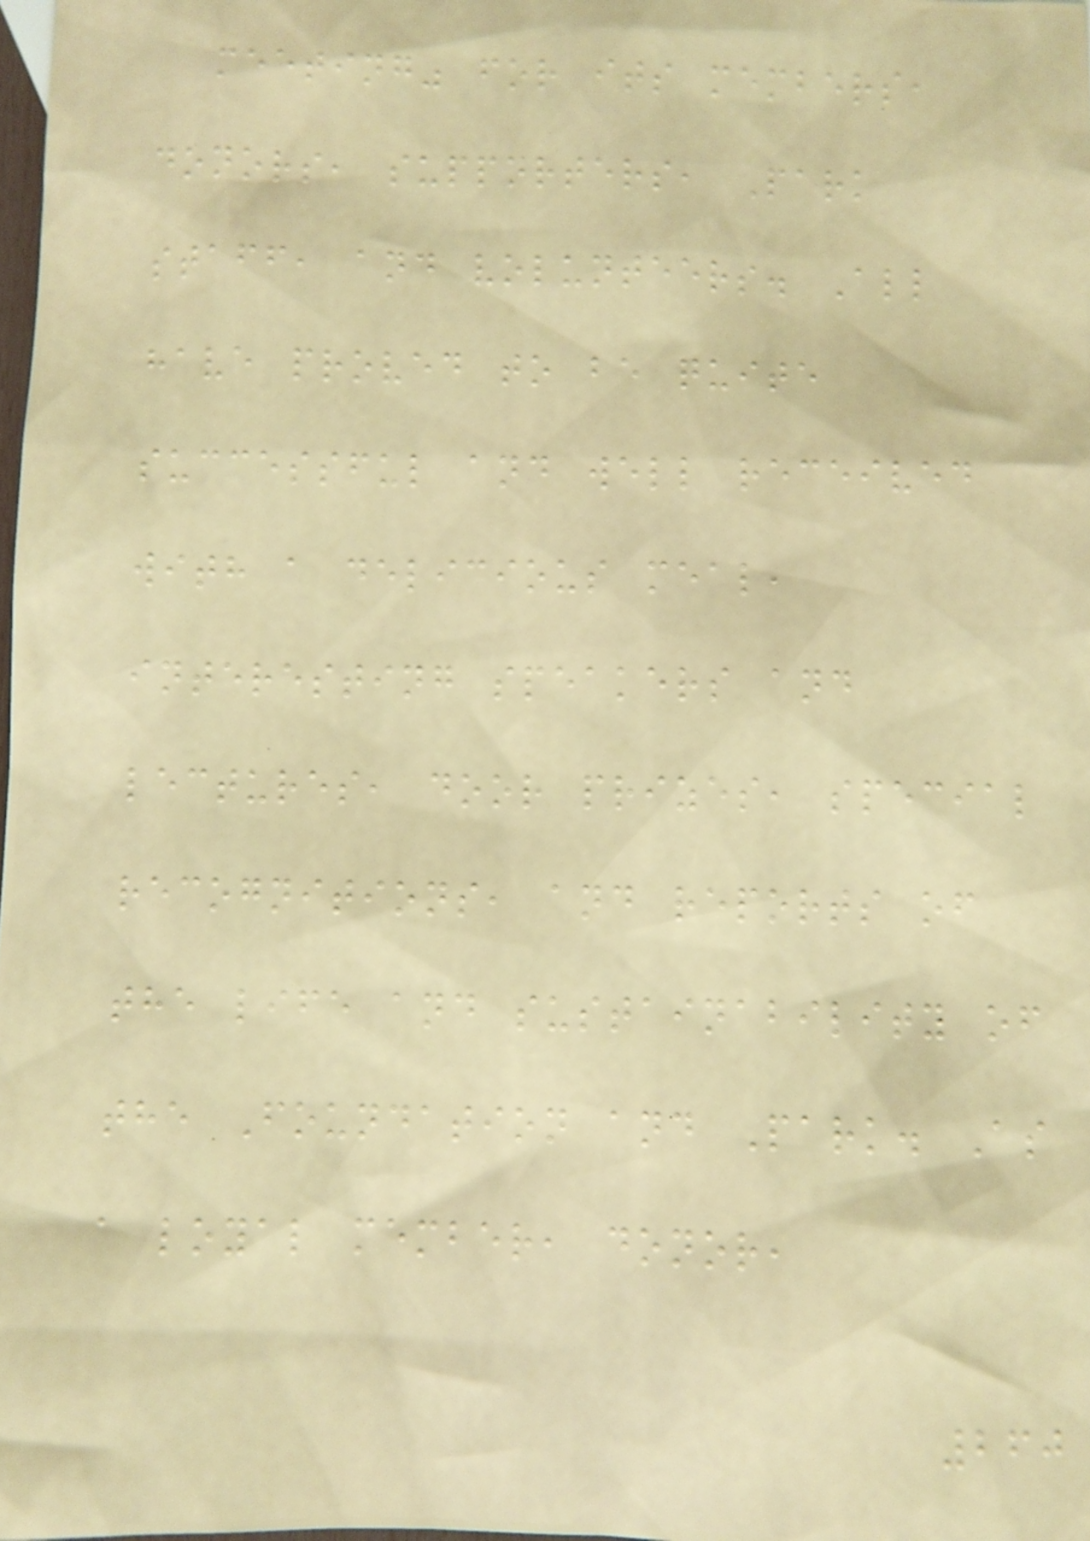meeting" for its members,
donors, supporters, Park
staff, and volunteers. All
have proved to be quite
successful and well received
with a delicious meal,
interesting speakers and
lectures, door prizes, special
recognitions, and reports of
the life and sustainability of
the Foundation and Park. As
a loyal member, donor,
260
